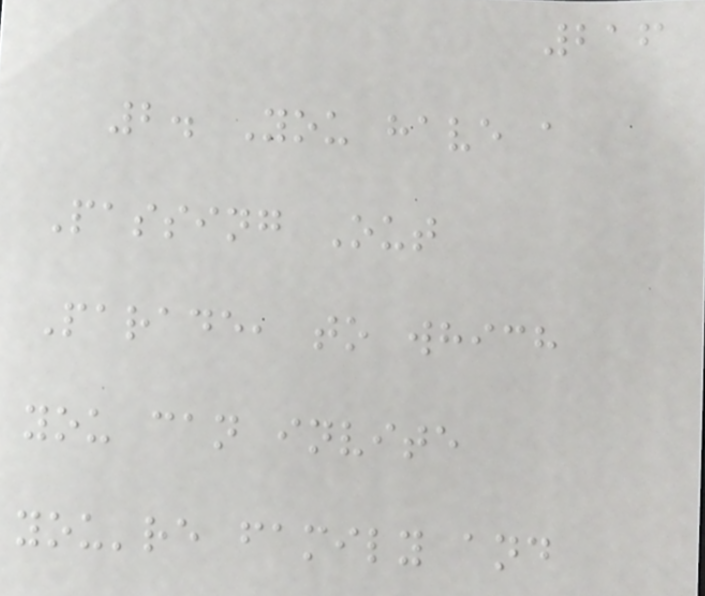216
2. You have a
Passing Out
Parade, to which
you can invite
you're family and
